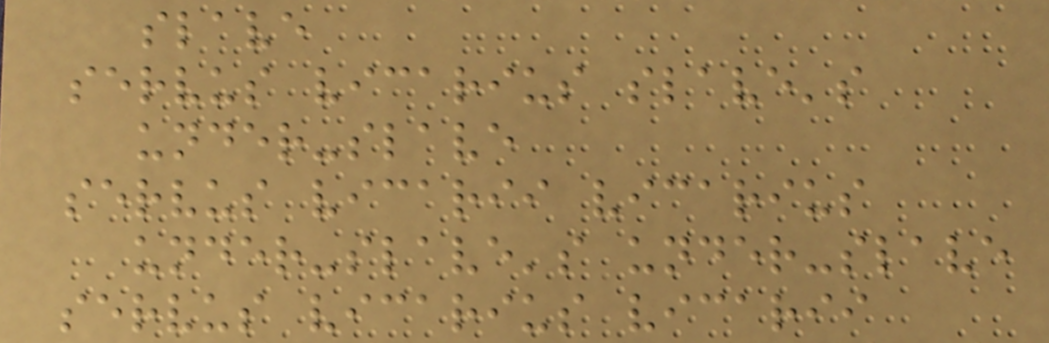slave
servus vicarius slave's
under-slave
servus vicarii vicarius
under-slave's under-slave
servus vicarius vicarii
